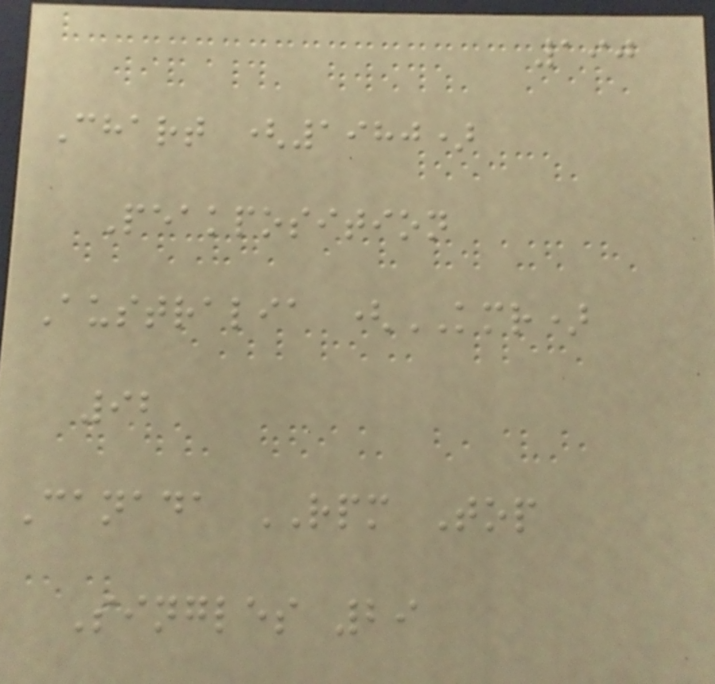190
Chart (1980)
Peakposition
Australia (KMR)
92
Canada RPM Top
Singles 29
